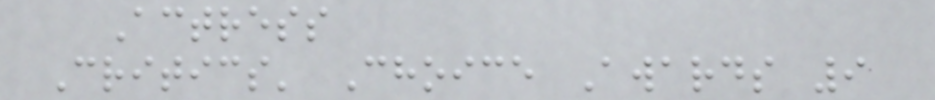Actress
Critics' Choice Awards 9
